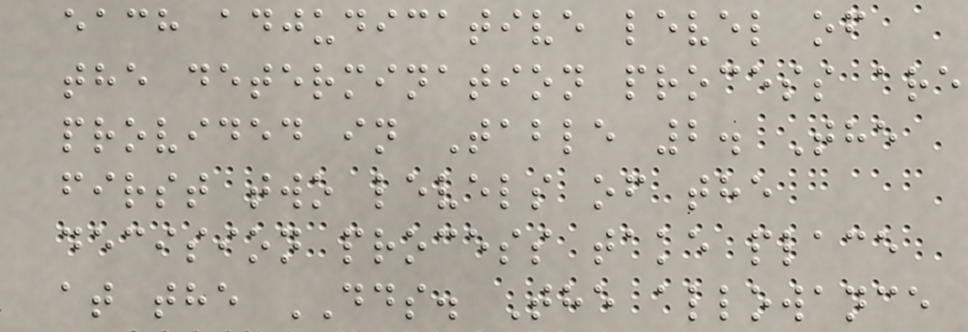each adjudicative level of
the determination process are
provided in Table 2. The
first two levels of the
decision process take place
at the DDS. The allowance
